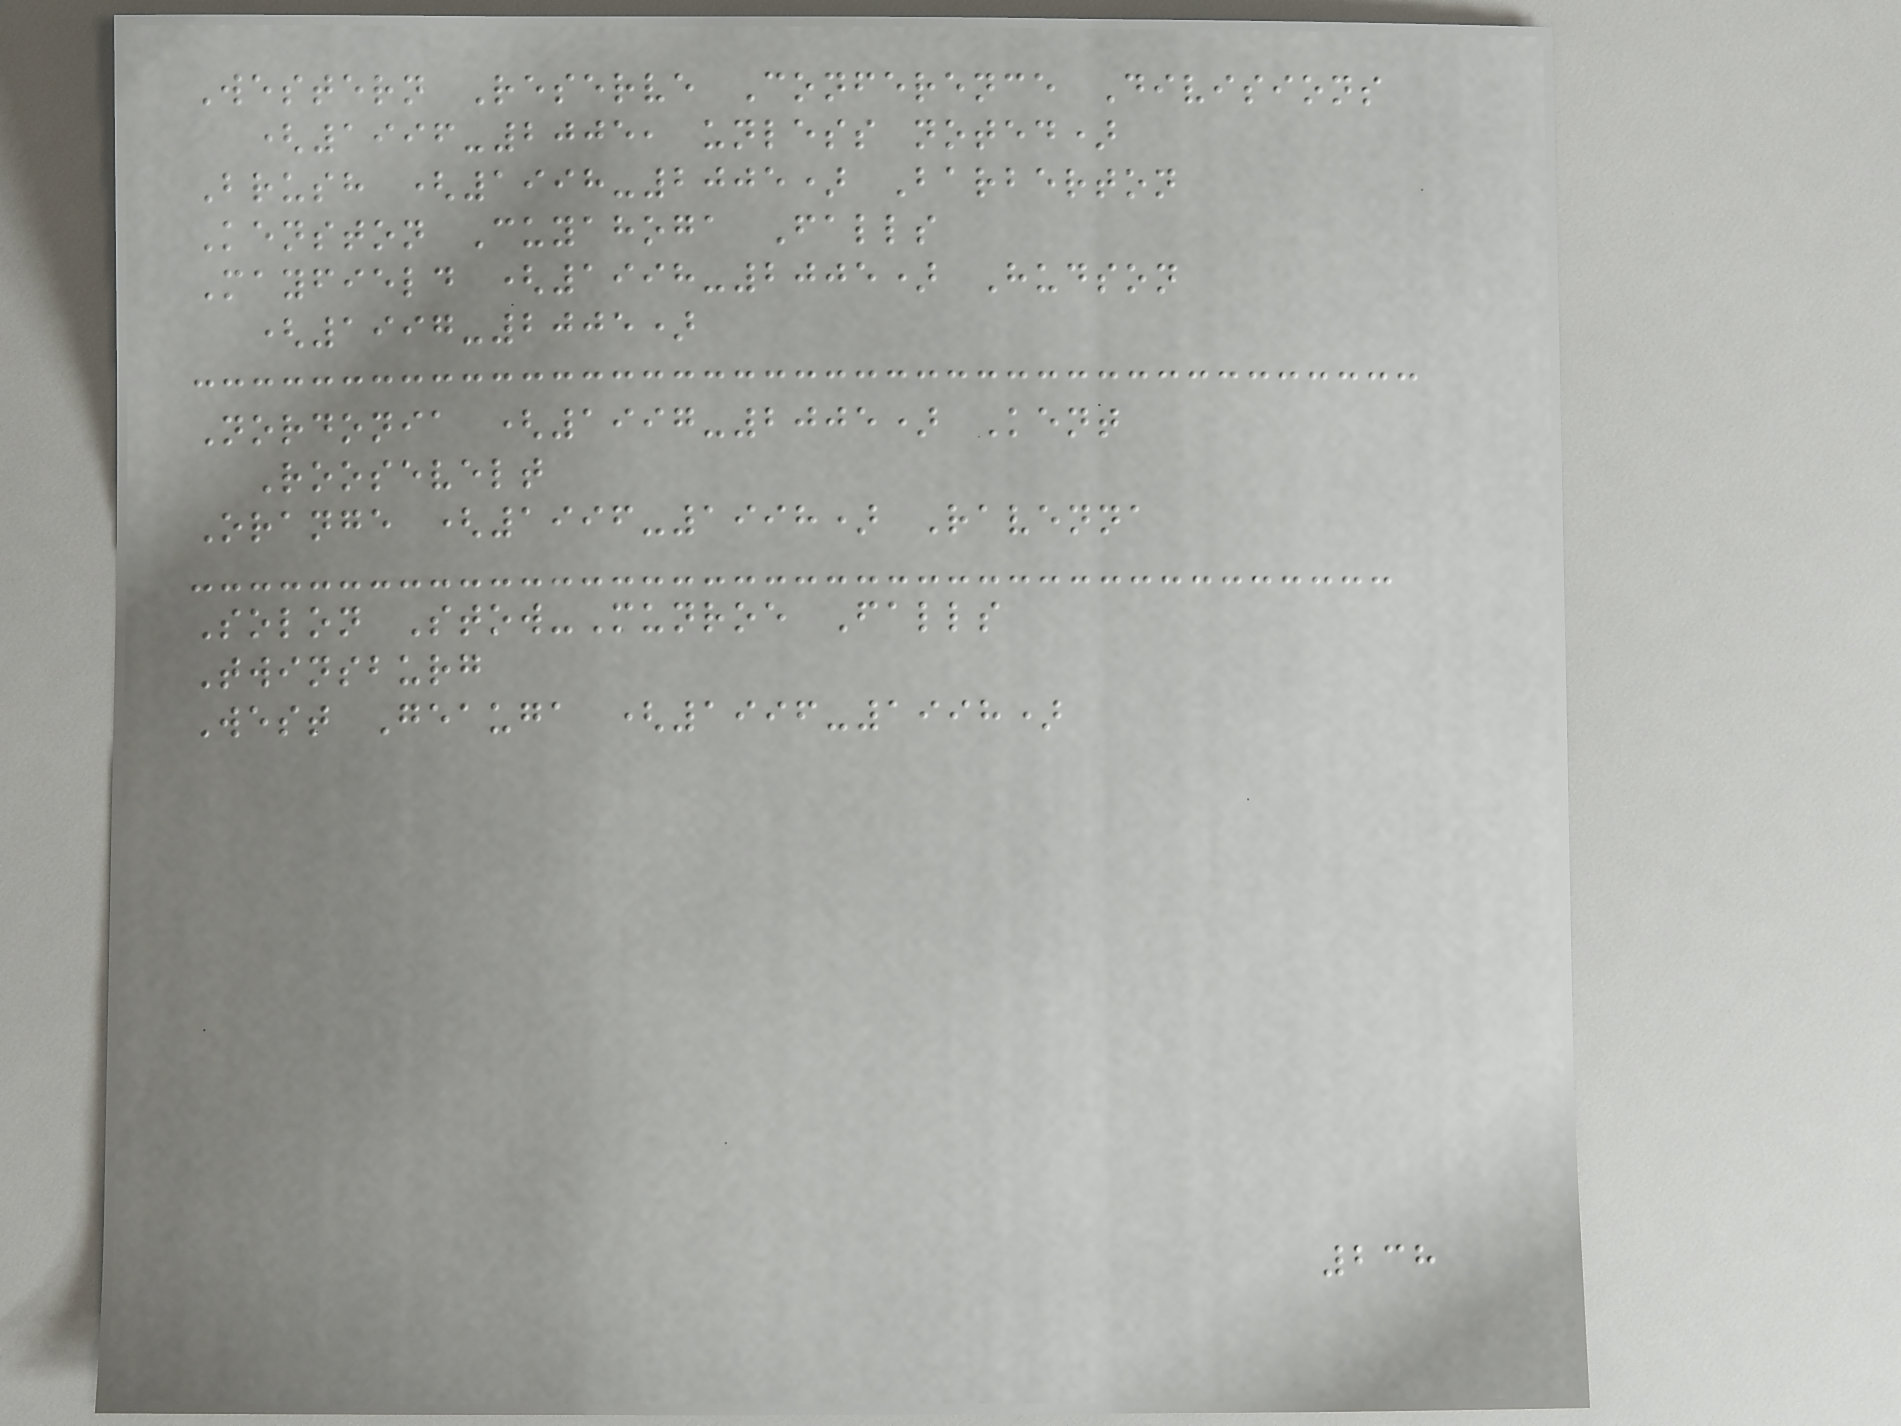Western Reserve Conference Divisions
(1996-2005, unless noted)
Brush (1998-2005) Barberton
Kenston Cuyahoga Falls
Mayfield (1998-2005) Hudson
(1997-2005)
Nordonia (1997-2005) Kent
Roosevelt
Orange (1996-1998) Ravenna
Solon Stow-Munroe Falls
Twinsburg
West Geauga (1996-1998)
238
